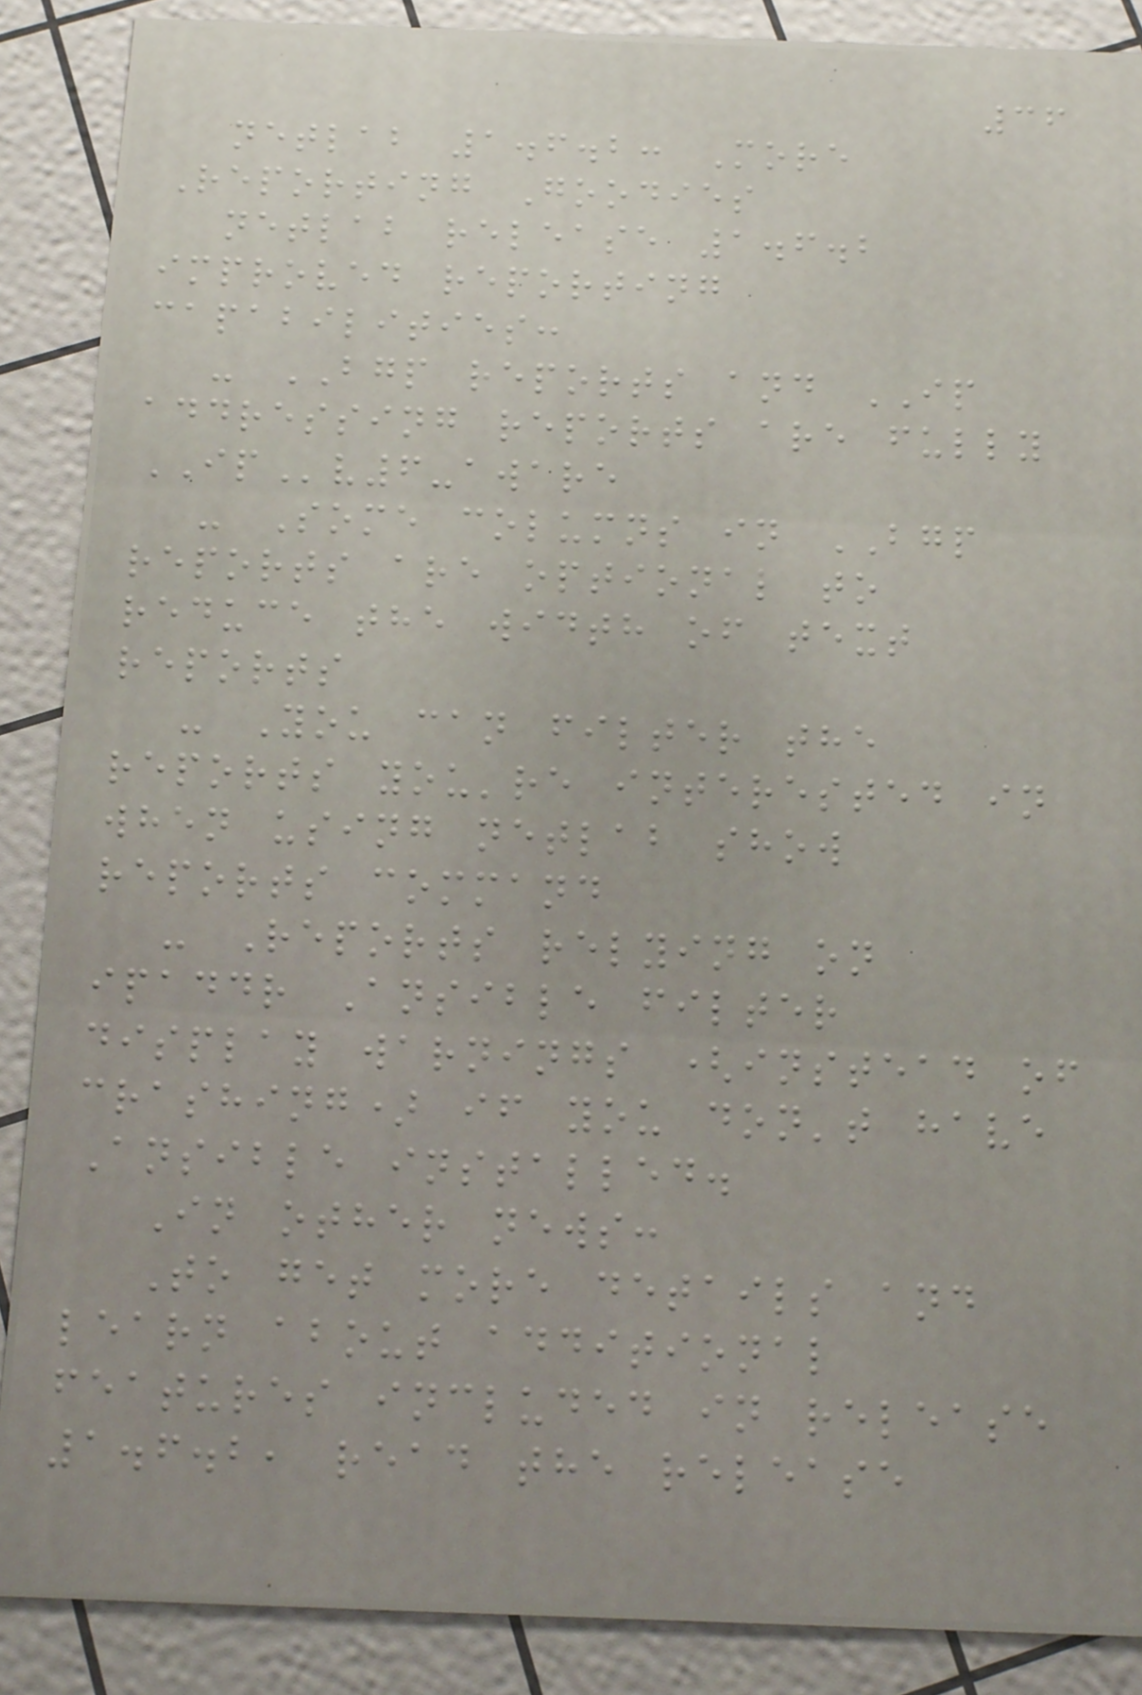36
netlab 1.6.2: More
Reporting Goodies
netlab release 1.6.2
improved reporting
capabilities:
- BGP reports and IP
addressing reports are fully
IPv6-aware
- Some columns in BGP
reports are optional to
reduce the width of text
reports
- You can filter the
reports you're interested in
when using netlab show
reports command
- Reports relying on
ipaddr Ansible filter
display warnings (instead of
crashing) if you don't have
Ansible installed.
In other news:
To get more details and
learn about additional
features included in release
1.6.2, read the release
